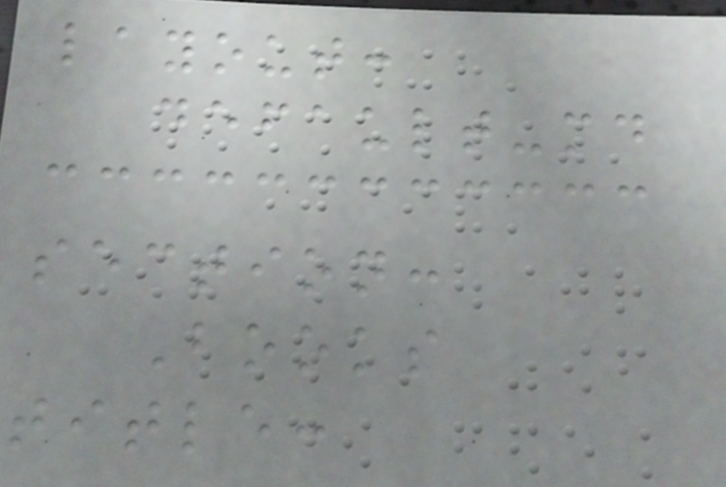layout:
default-md
section:
Books
title:
